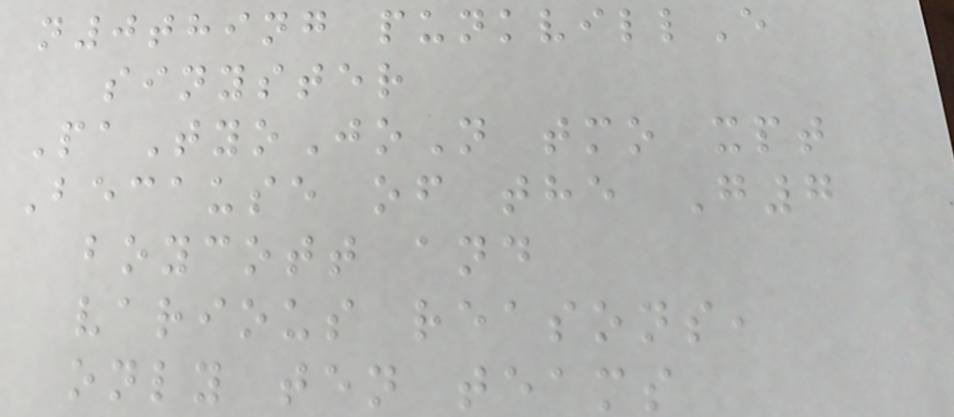n0thing punkvillE
sinyster
PaTyoJoN tmo xpt
Because of the G7
boycott and
various reasons,
only ten teams
